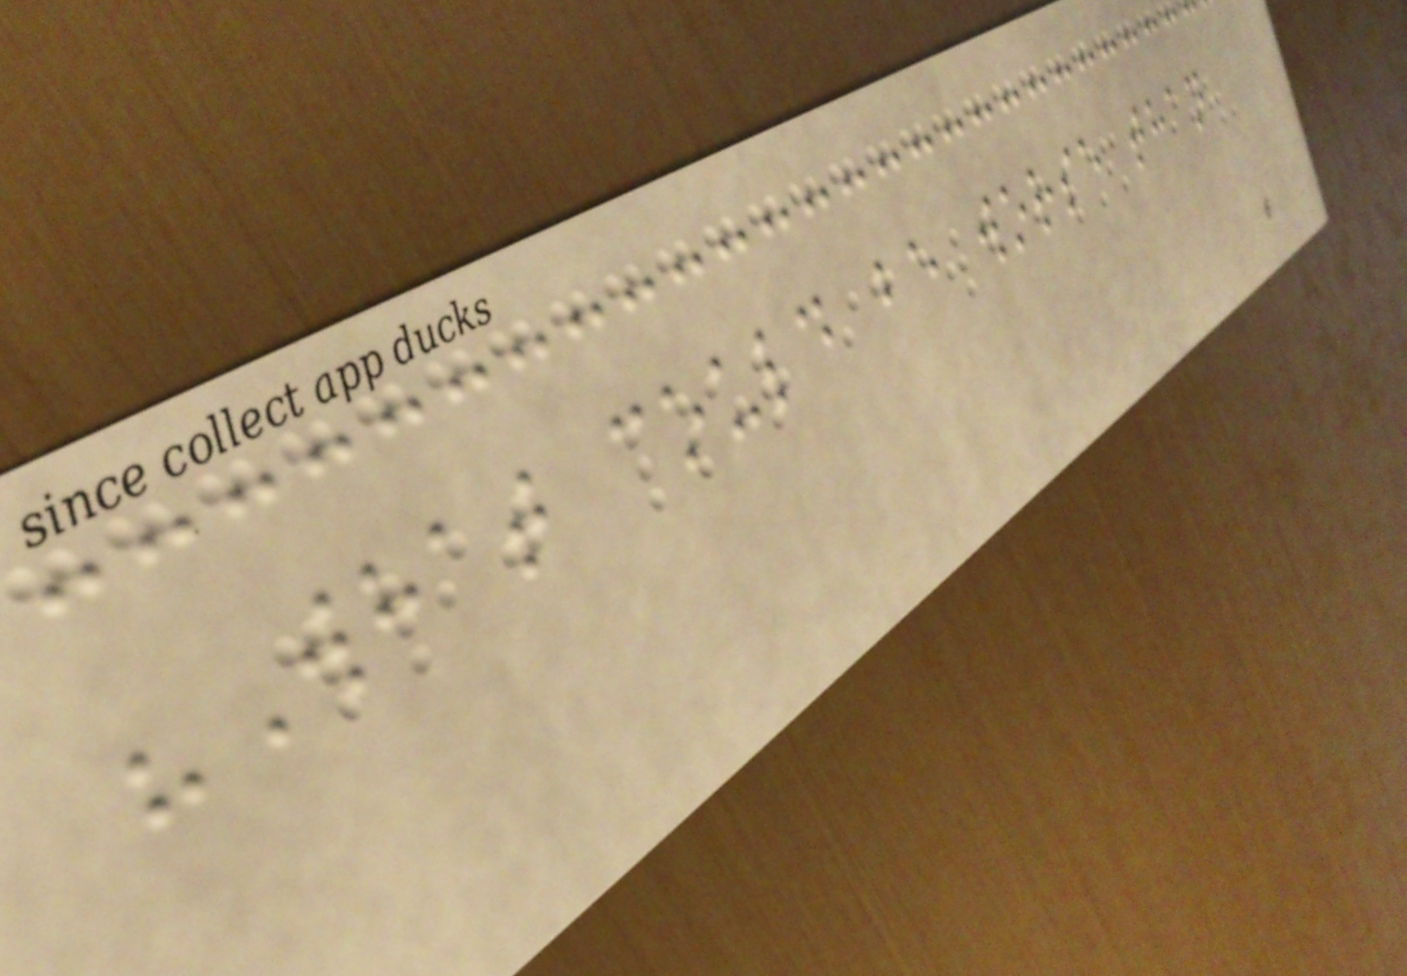"What could be worse than
